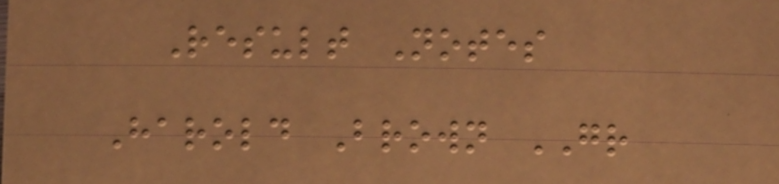Result Notes
Harold Brown GR
